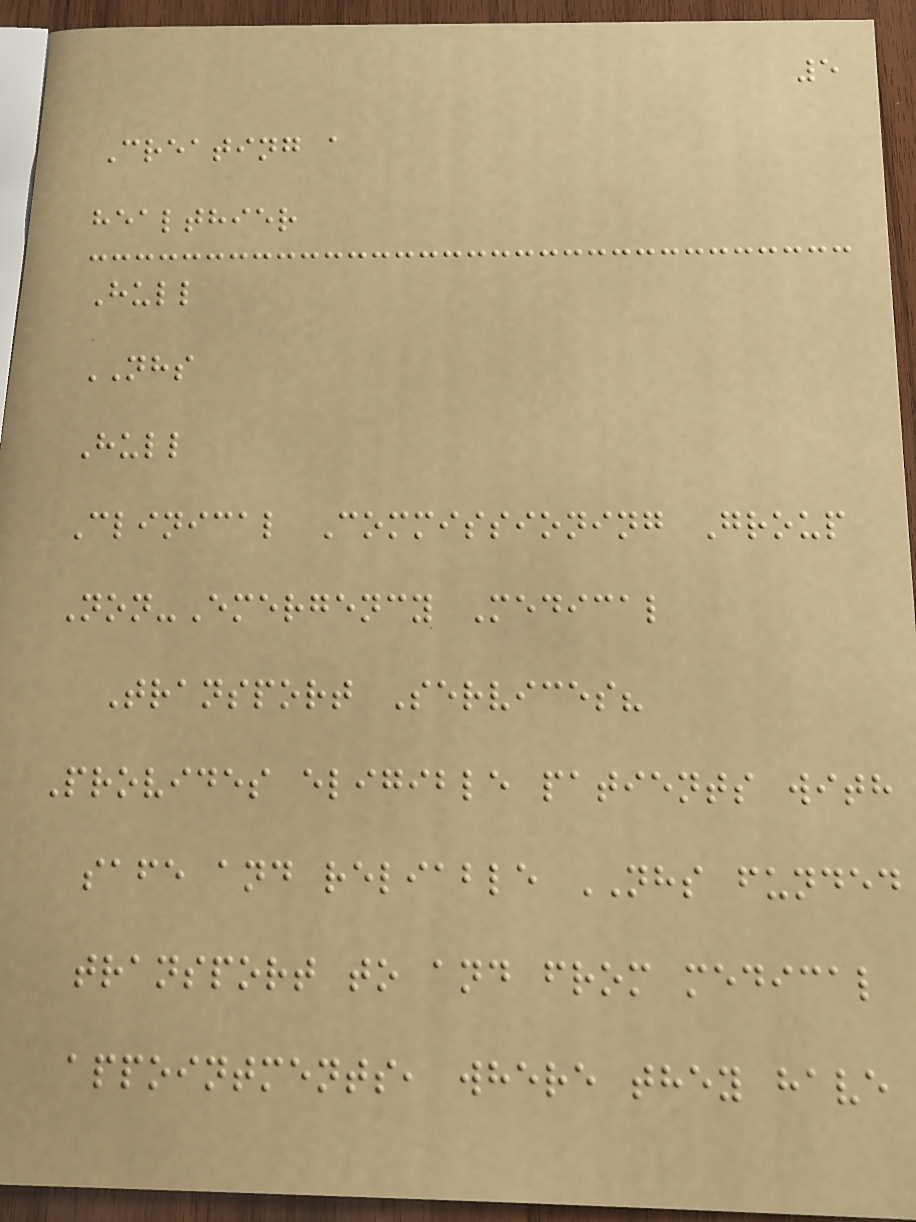5
Creating a
healthier
Hull
NHS
Hull
Clinical Commissioning Group
Non-Emergency Medical
Transport Services?
Provides eligible patients with
safe and reliable NHS funded
transport to and from medical
appointments, where they have
